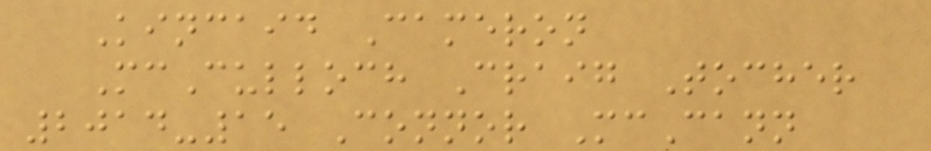Kincaid Cameron
McCulloch Craig Tocher
2014-15 Connor McCann
